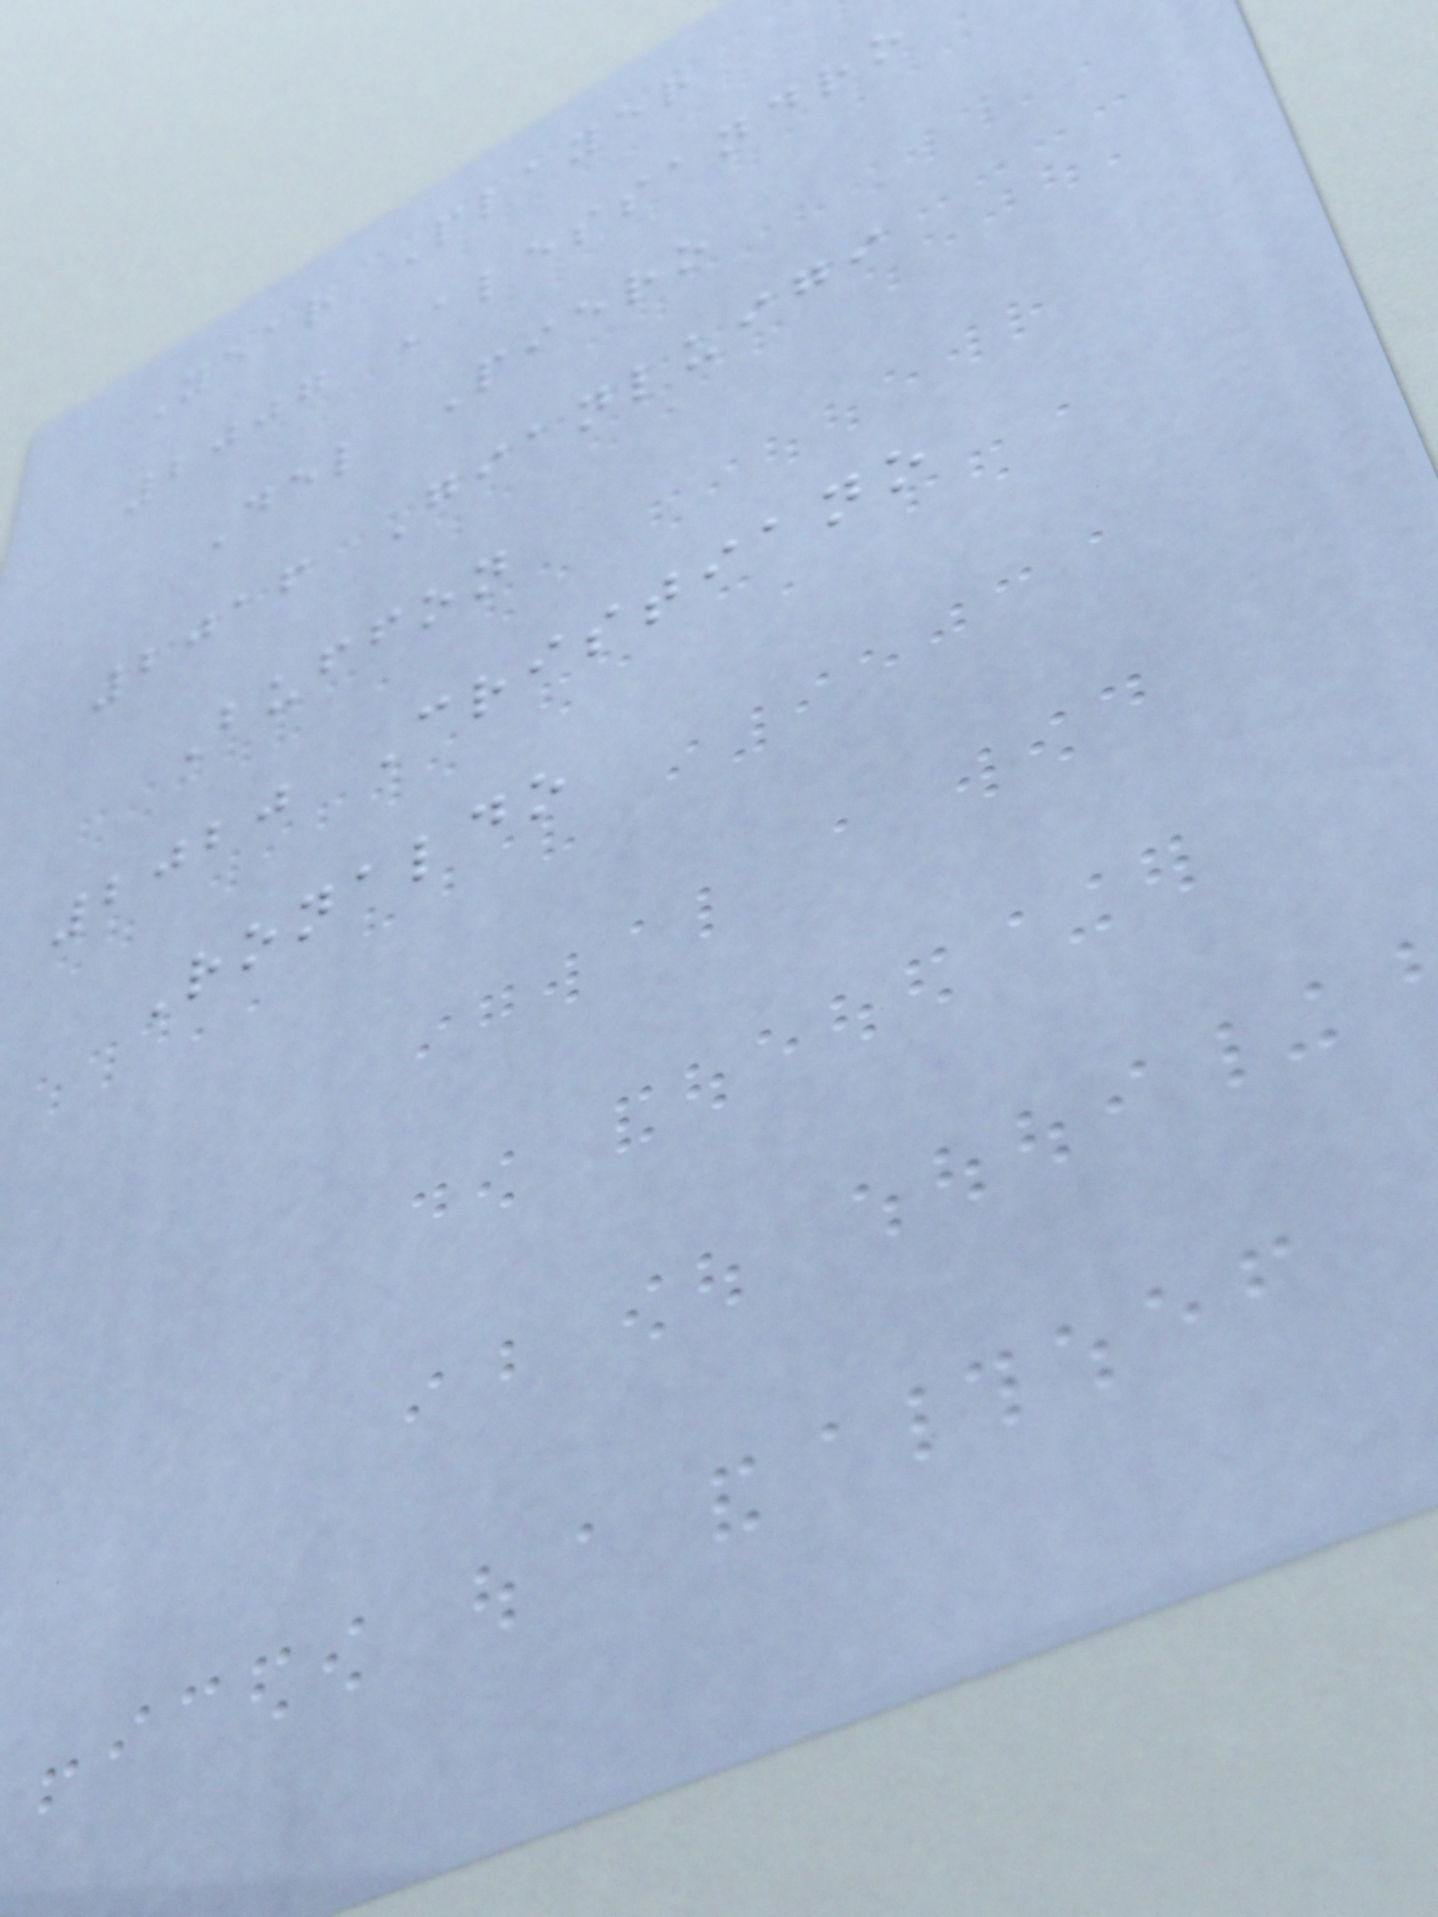Year Player
2007 Alessandro
Del Piero
2016 Gianluigi
Buffon
2020 Cristiano
Ronaldo
